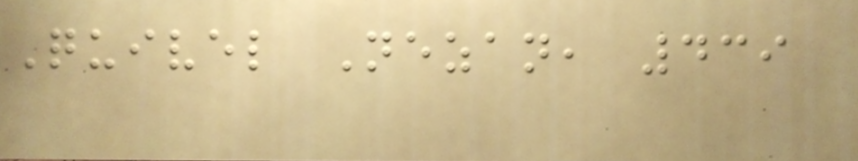Quivel Nezan, 439
